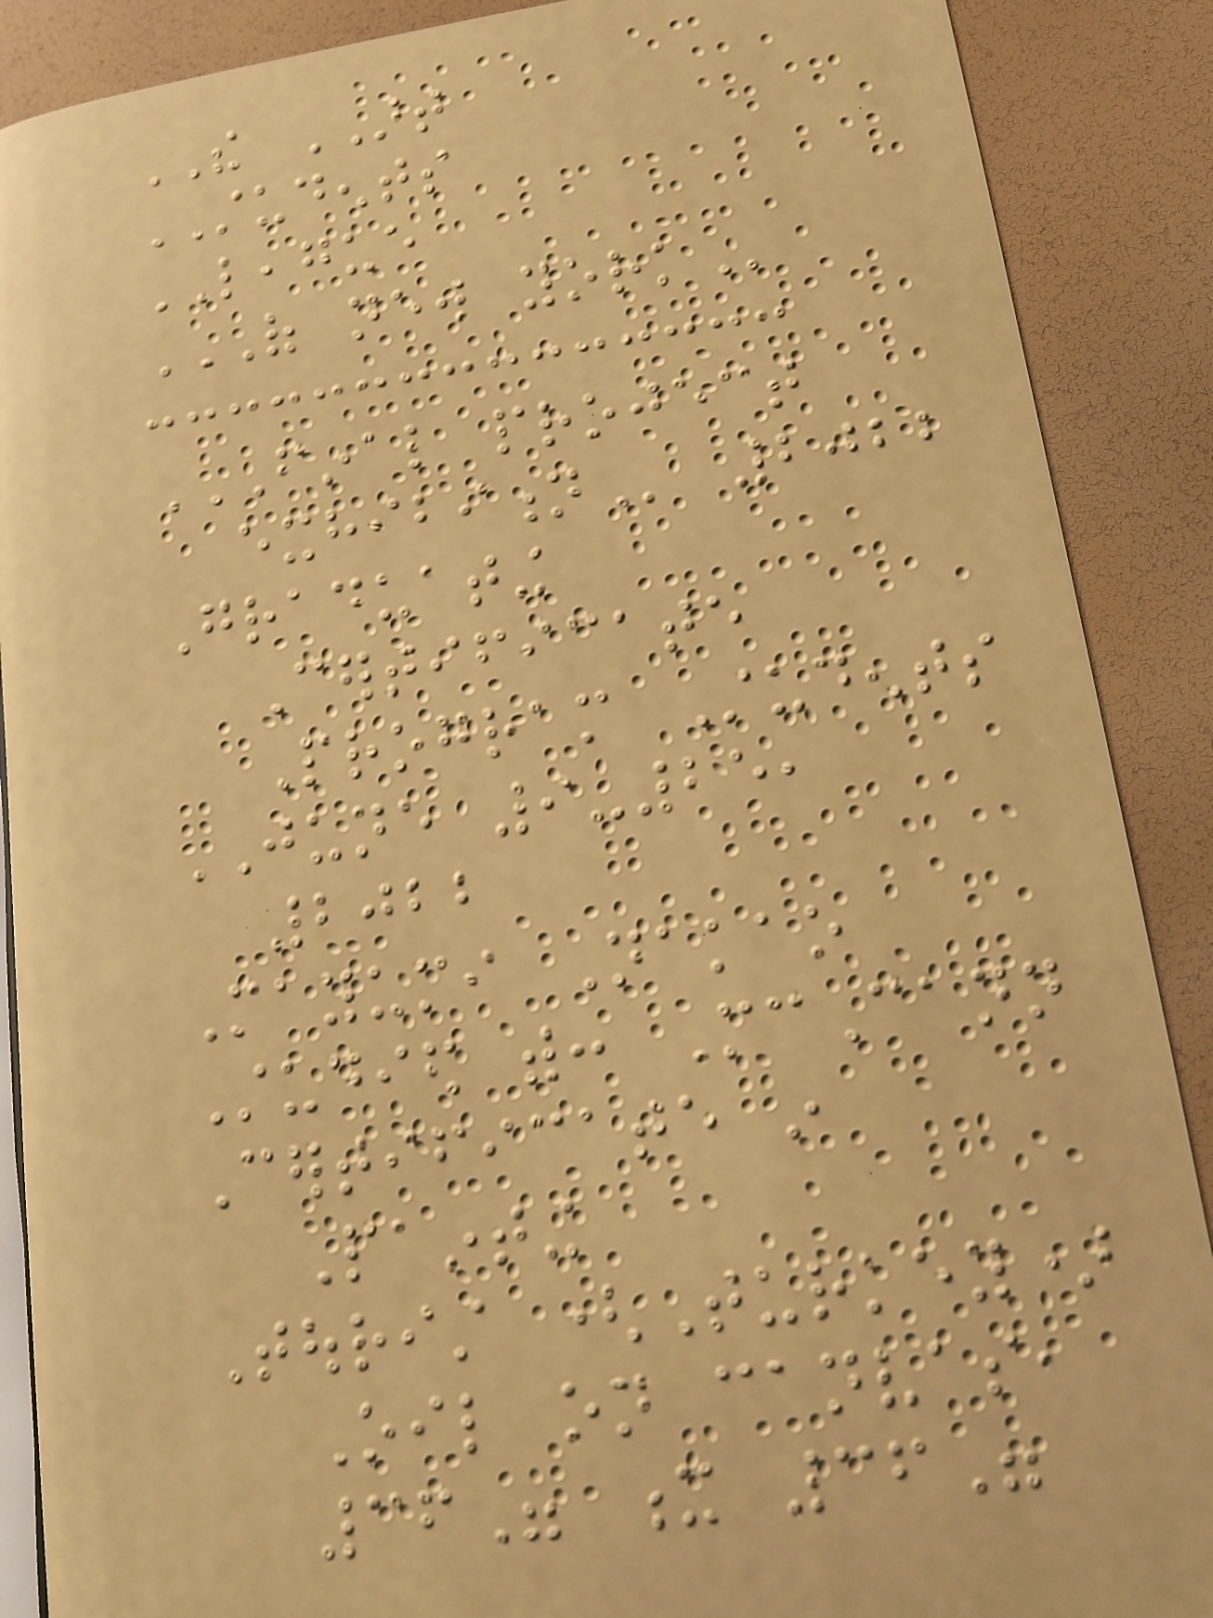THE ART
STUDENTS
LEAGUE
OF NEW YORK
FINAL PROJECT
EXHIBITION 2022
Graduating
Certificate
Program Students
JUNE 9-25,
2022
Mayumi Nakao
Studied with: McCann
Certificate in
Painting
Tourist (Turkey)
Oil on canvas,
36" x 36"
